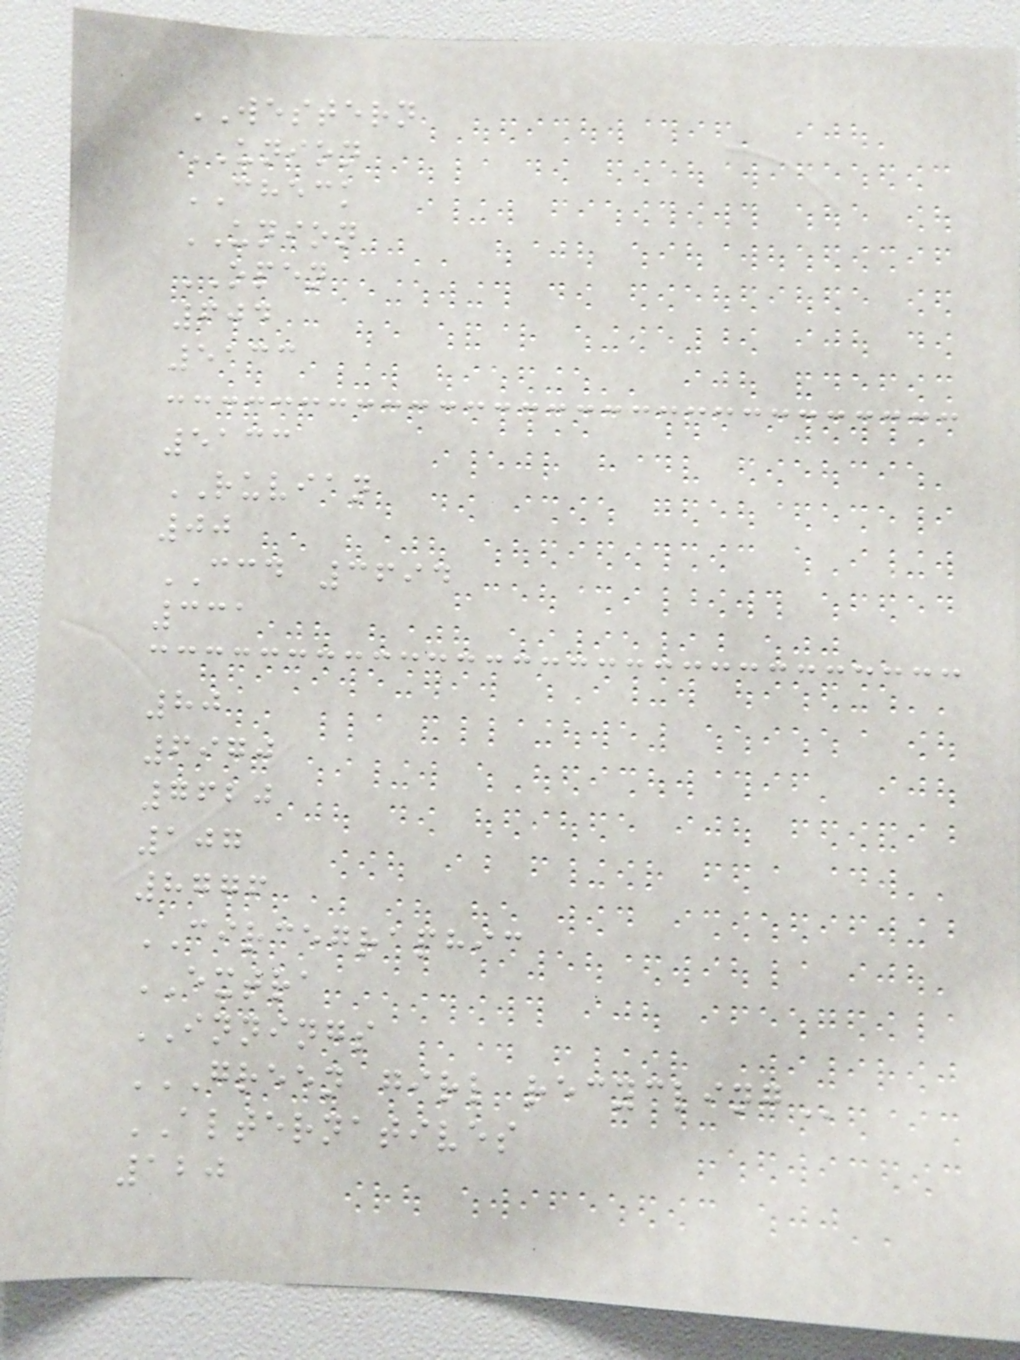WESTERN
UNION
CHECK
UNION
OPEN
604
5133
5133
RUVIAN
00
CCD 3694
331
80
6970
7620
107
8776
CIRCEGRAPHIC
EXTRA
INNINGS
GREEN GIRL RECYCLING
ALTERNATIVES
120
